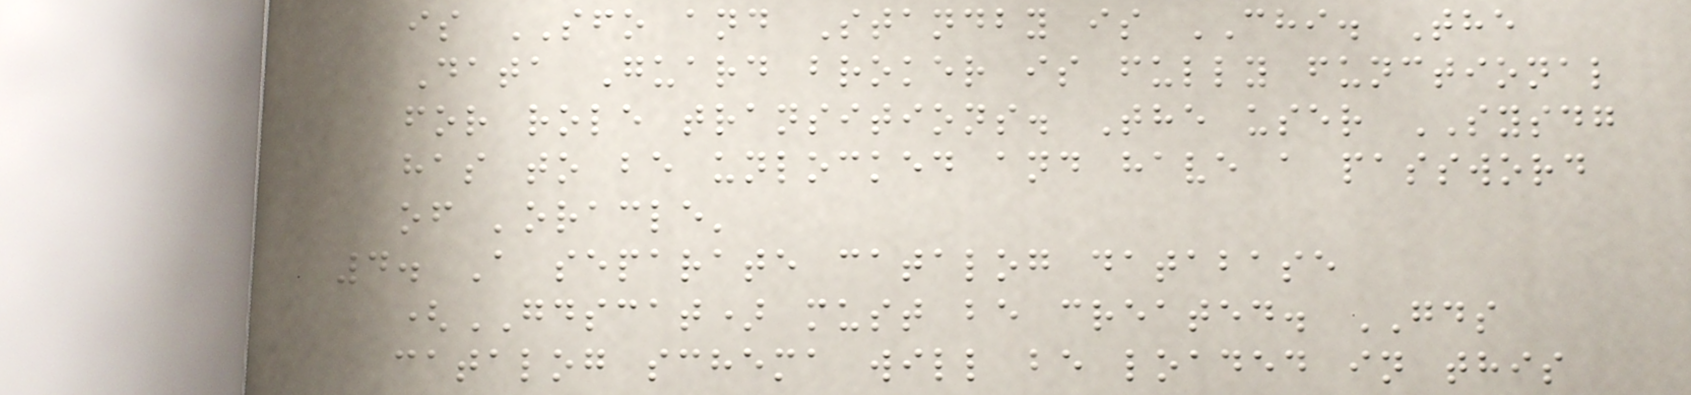is SFO and Standby is CHI. The
Data Guard broker is fully functional
for role transitions. The user SYSDG
has to be unlocked and have a password
of 'oracle'
4. A separate catalog database
(GDSCAT) must be created. GDS
catalog schema will be loaded in this
